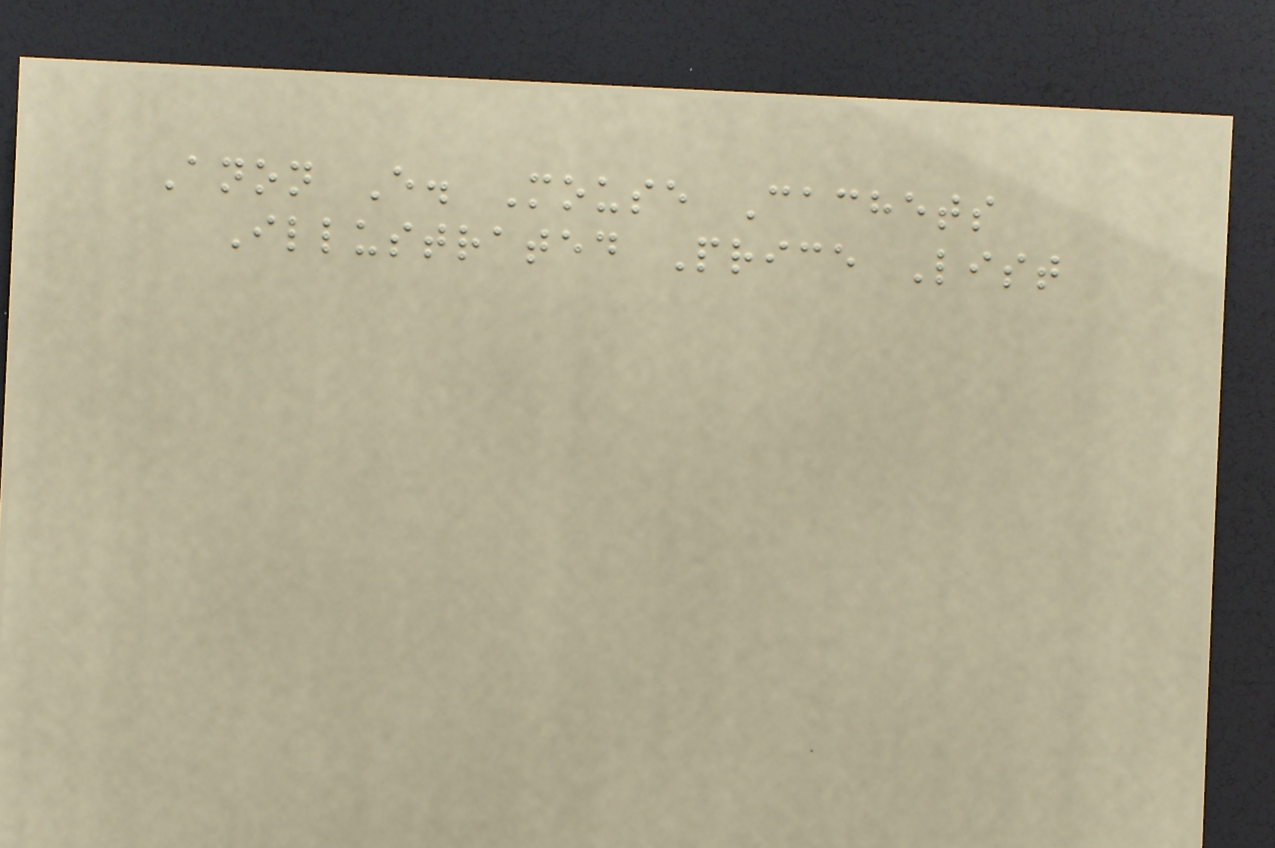Anon E. Mouse Cachets
Illustrated Price List
